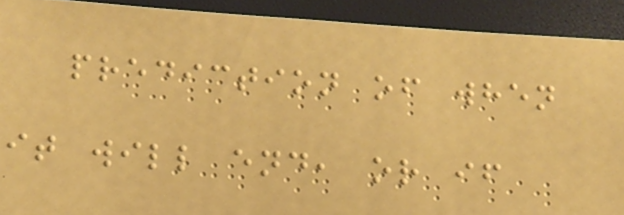prediction of when
it will end, or if
